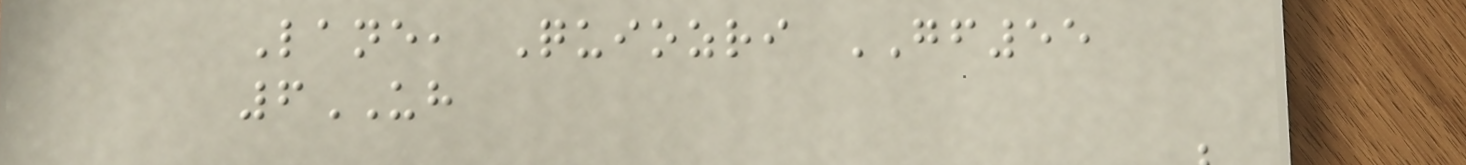Lane, Quiozri GF55
6UH
